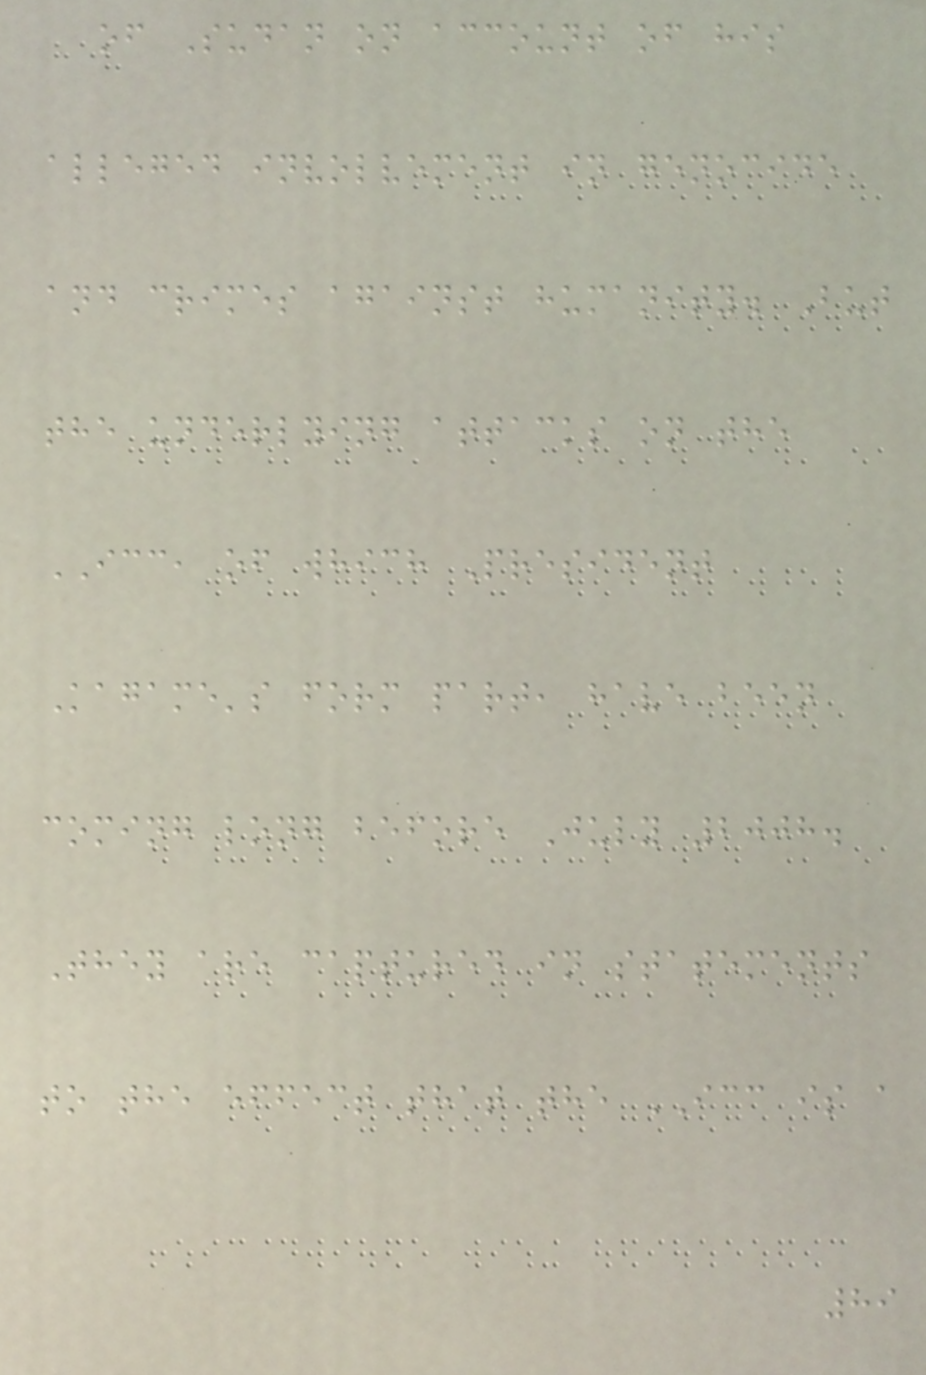of Sudan on account of his
alleged involvement in genocide
and crimes against humanity. But
the underlying attacks on the
ICC, of which President
Kagame's form part, have been
coming long before July 2008.
They are captured in statements
to the effect that the ICC is a
89
